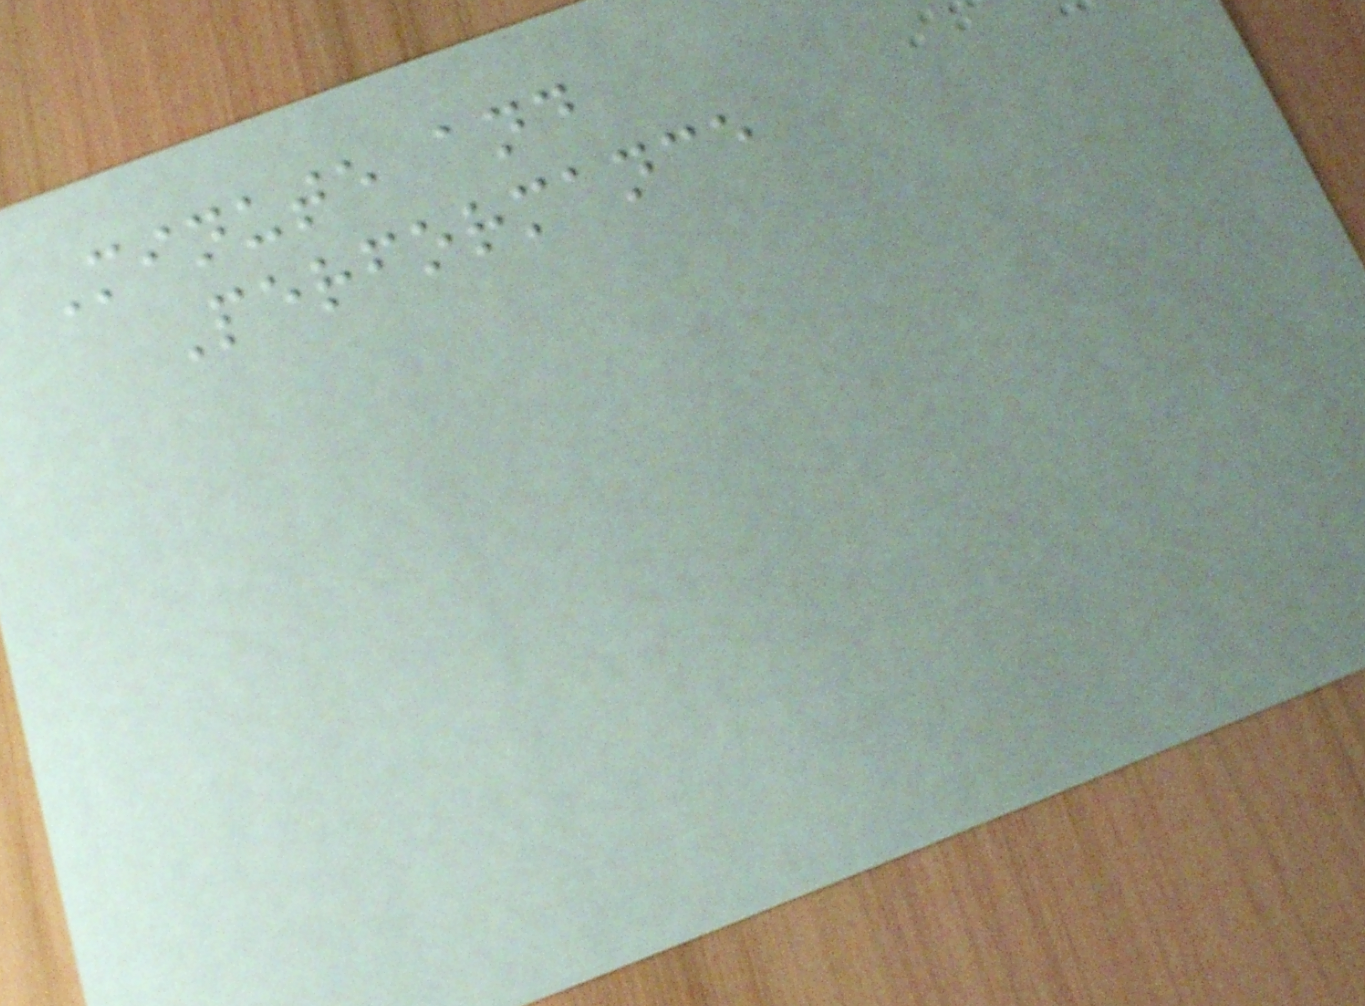Minute and
Performance
